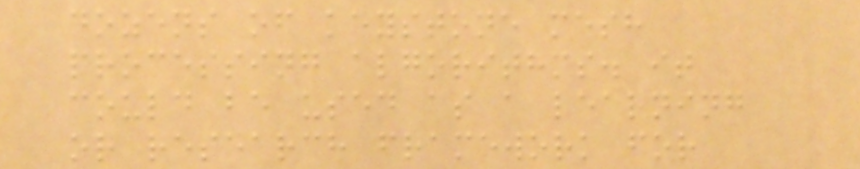dozens of keystone mesh
processing algorithms. it
could be used as a learning
or research framework for
